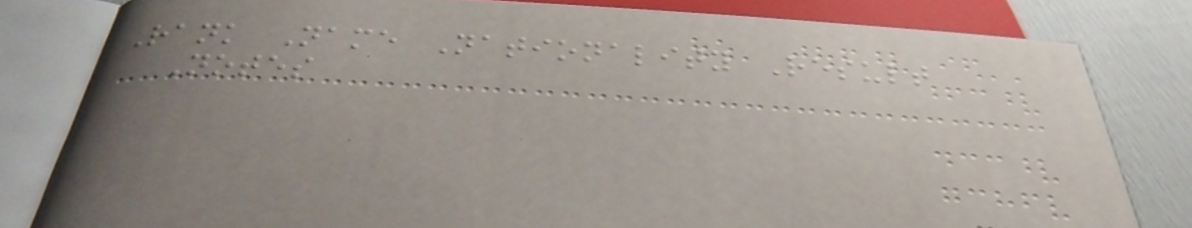Rank Name Nationality Result
Notes
